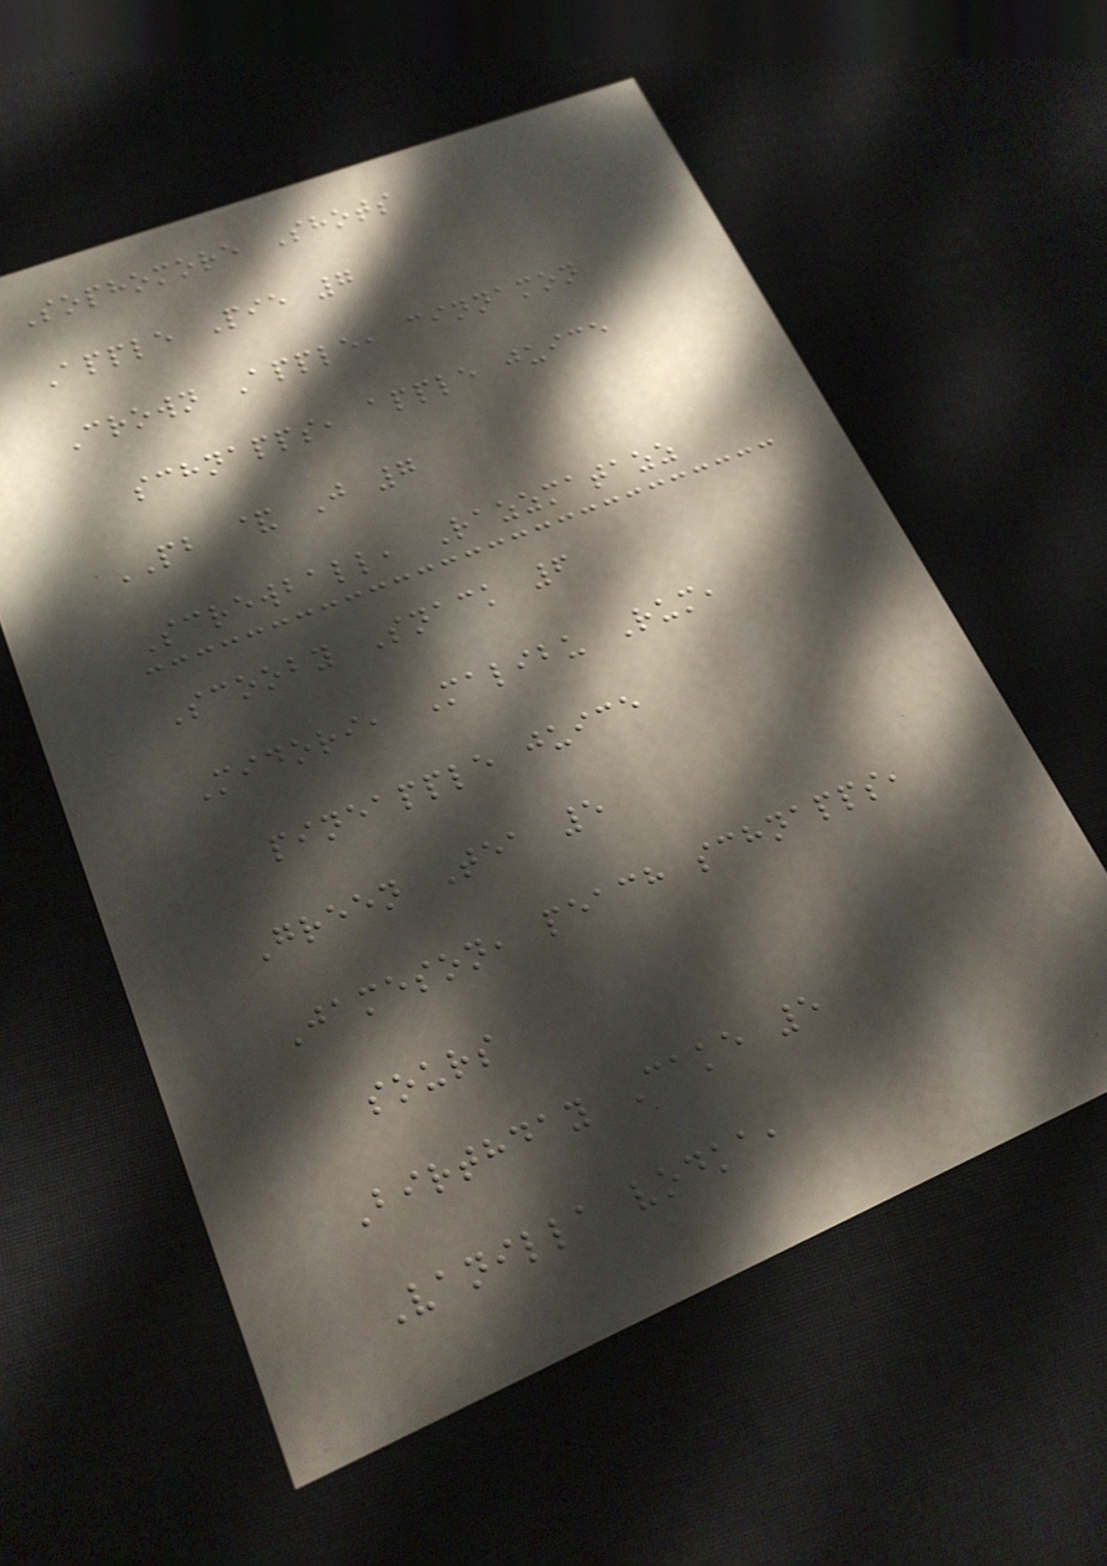Sophomore Shots
Apple Pie 7
Crown Apple, cinnamon
schnapps, apple juice
PB & J 7
Screwball, Razzmatazz
Scooby Snack 6
Midori, Malibu Rum,
pineapple juice
Green Tea 5
Jameson, peach schnapps,
sours
Birthday Cake 5
Vanilla vodka,
